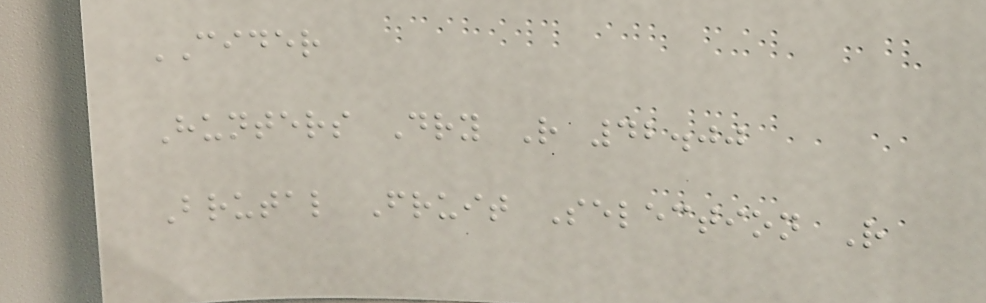CIDER
Hunters Dry R 42.00
Brutal Fruit Selection R
